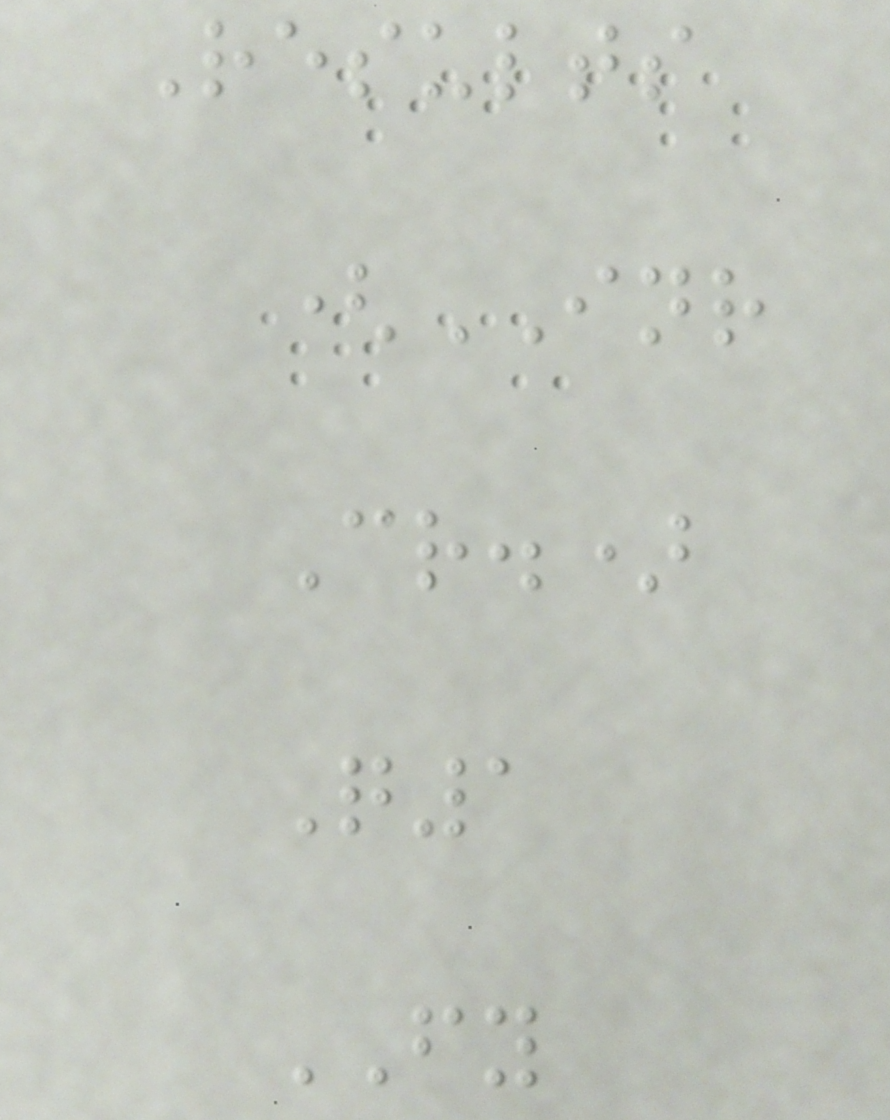Results
(INR
Cr.)
Q1
FY
